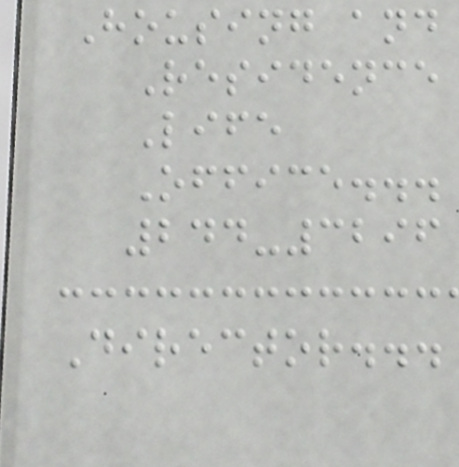Housing and
Residence
Life
Office...
244-3296
Director...
